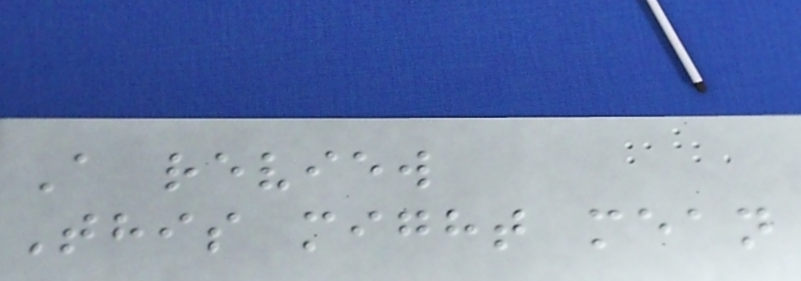A review
This might mean
